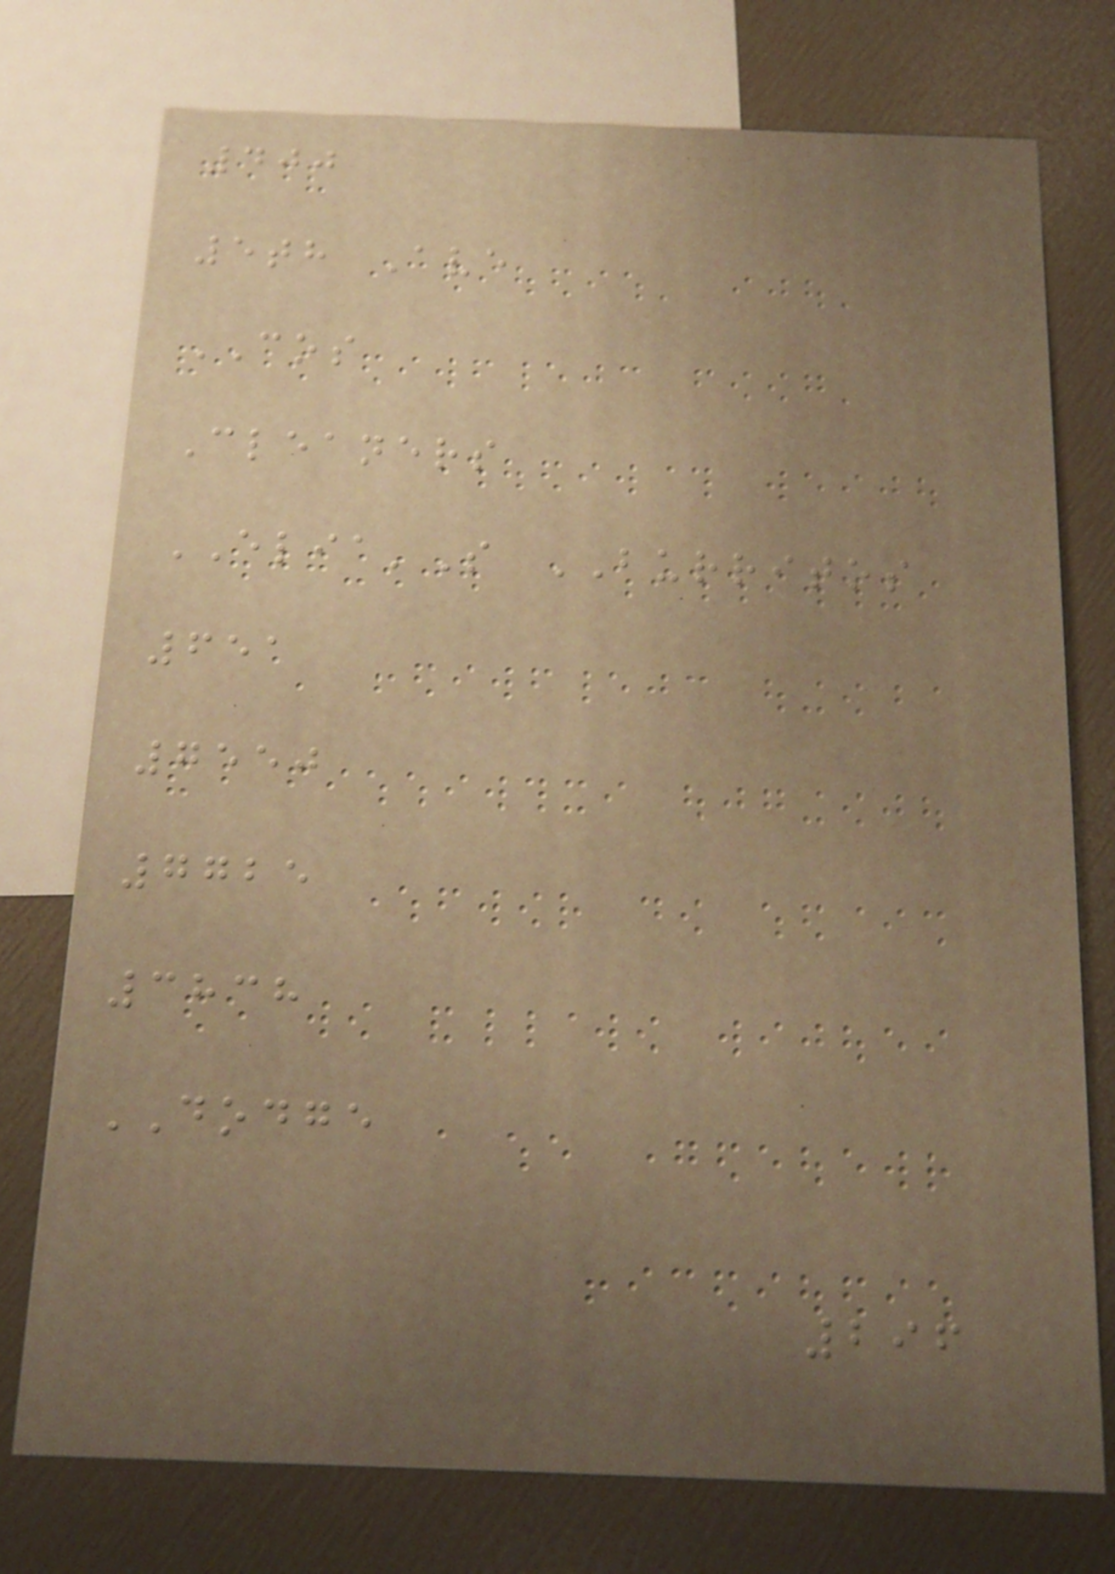400
5th Ave
COS
Cleaners
ELIA'S BURRITOS
651
7550
7725
3838
DODGE
296
